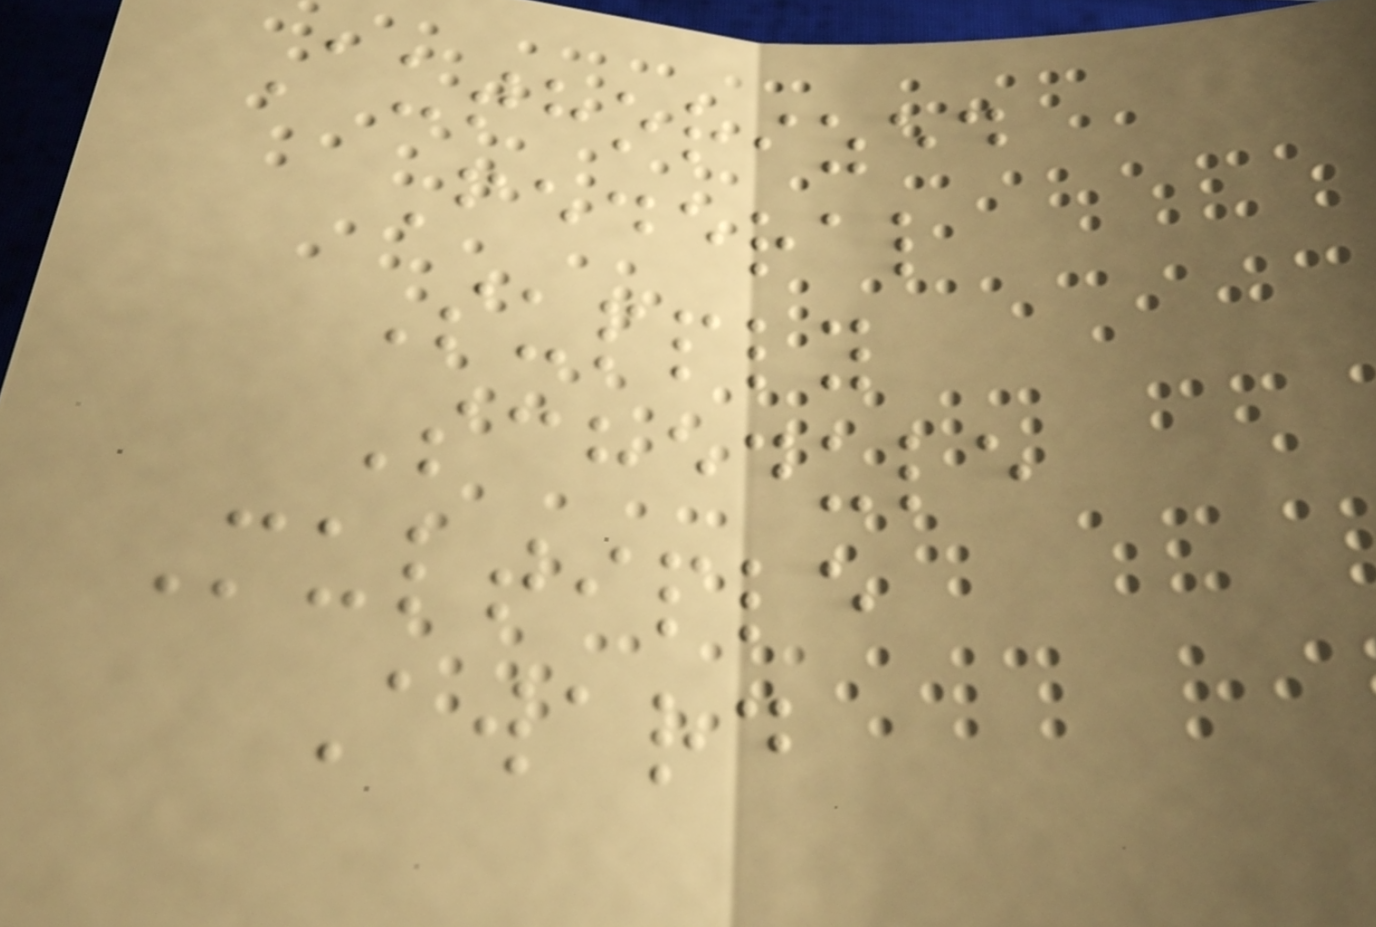Authorized
Federal
Supply
Schedule
Multiple
Award
